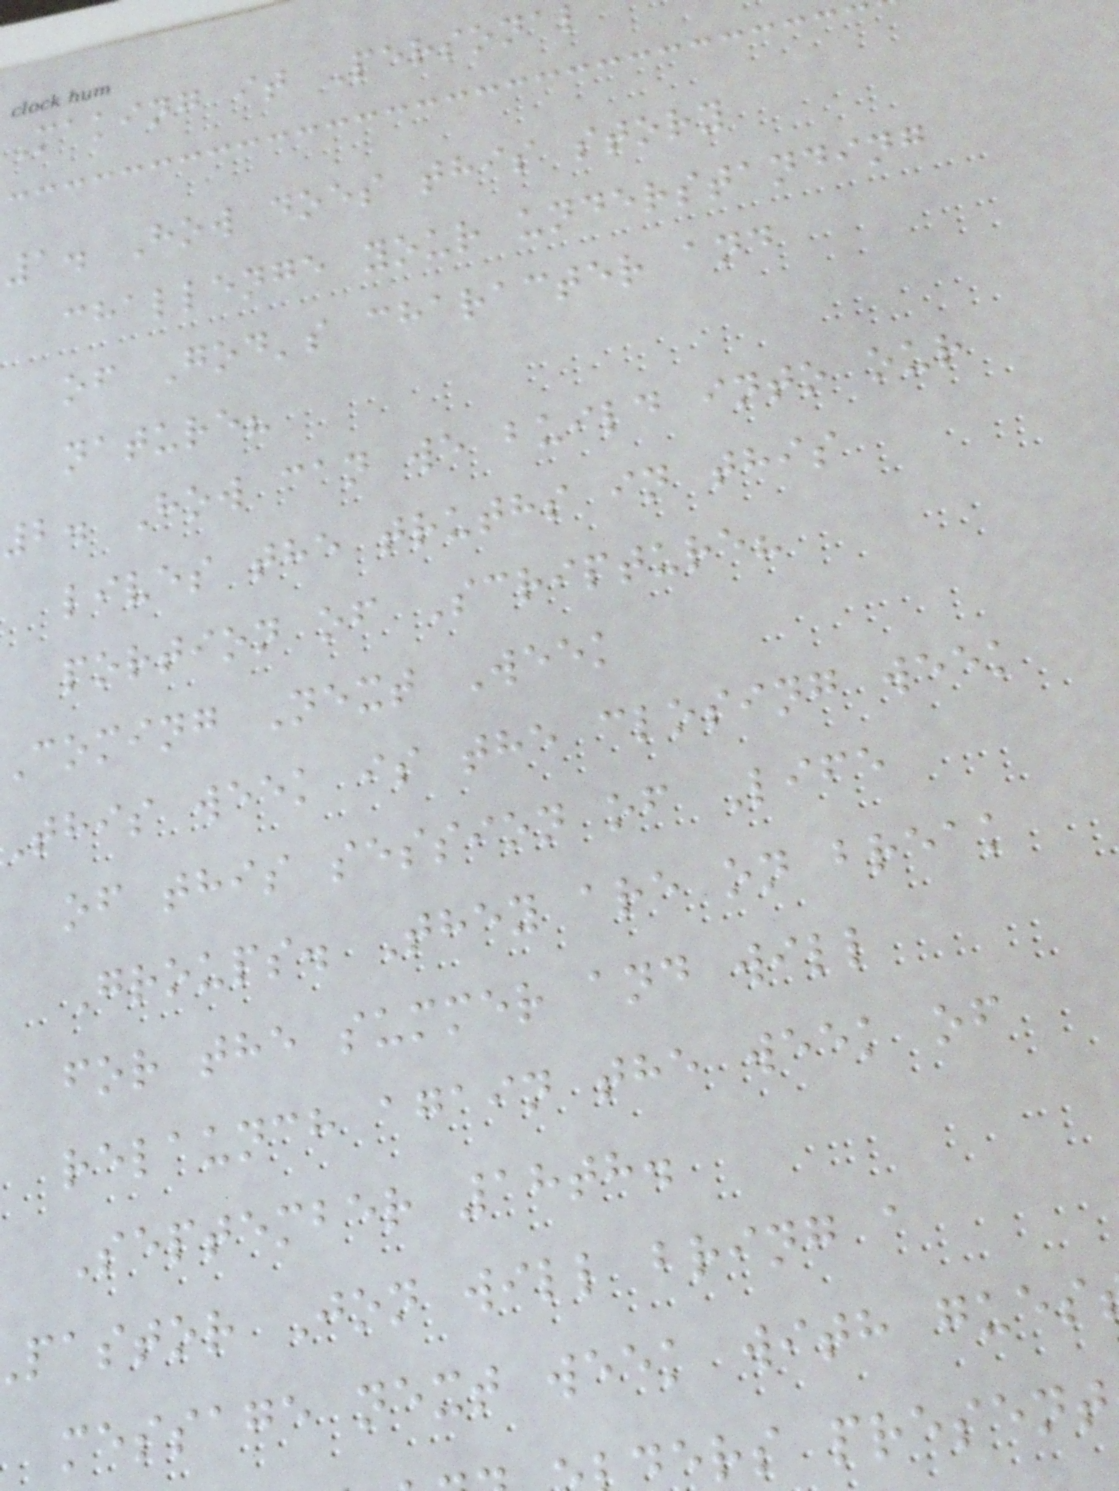Making it Personal
1. How does this story
challenge your understanding
of God's character and
nature?
2. How can we build into our
lives the truths in this
portion of Scripture?
Coming Next Week
this week is the closing week
of this session of Life
Groups. They are on break
for the summer and will
relaunch again the week of
September 18th.
pastor Jon will bring a
message next week with gues
ers present
